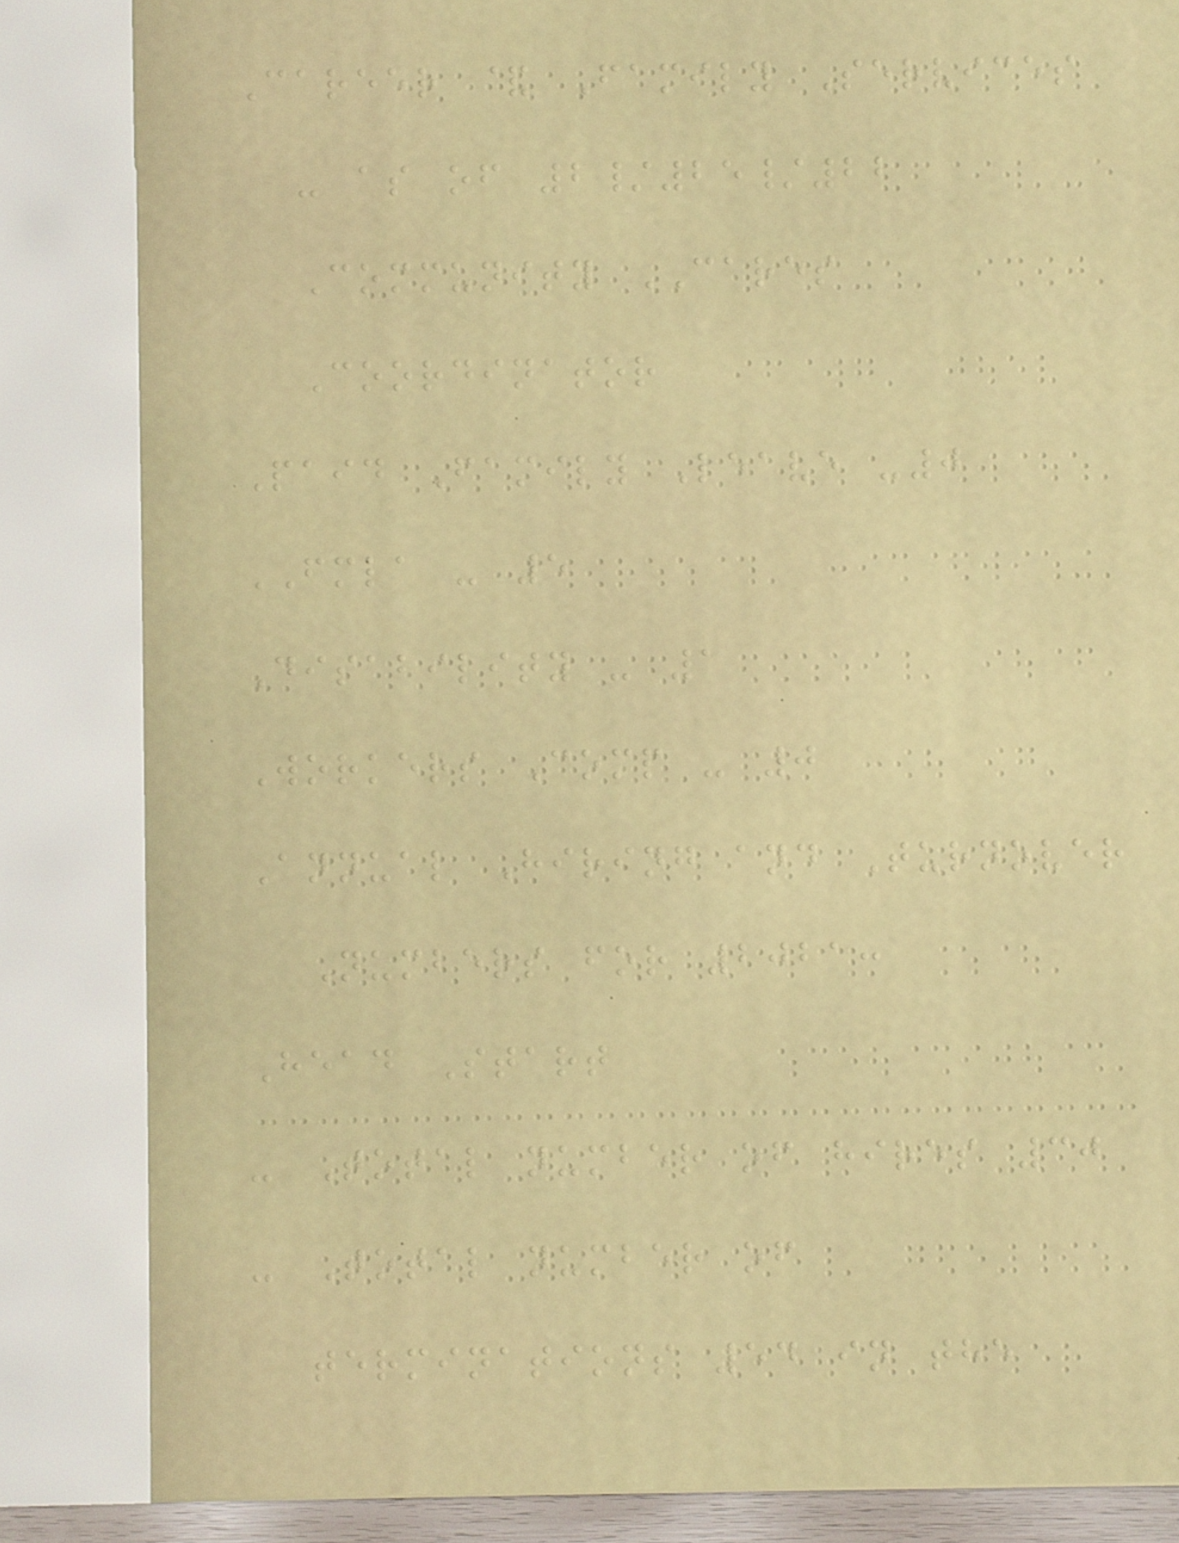Career & Family Services
- as of 2/25/22
Community CARES
Coordinator
Paid Family Leave -0
FMLA - 5
Disability - 1
Workers Comp - 0
Annual Hiring and Turnover
Numbers for 2021:
Head Start
- Total number of hires 30
- Total number of
terminations 54 in the
